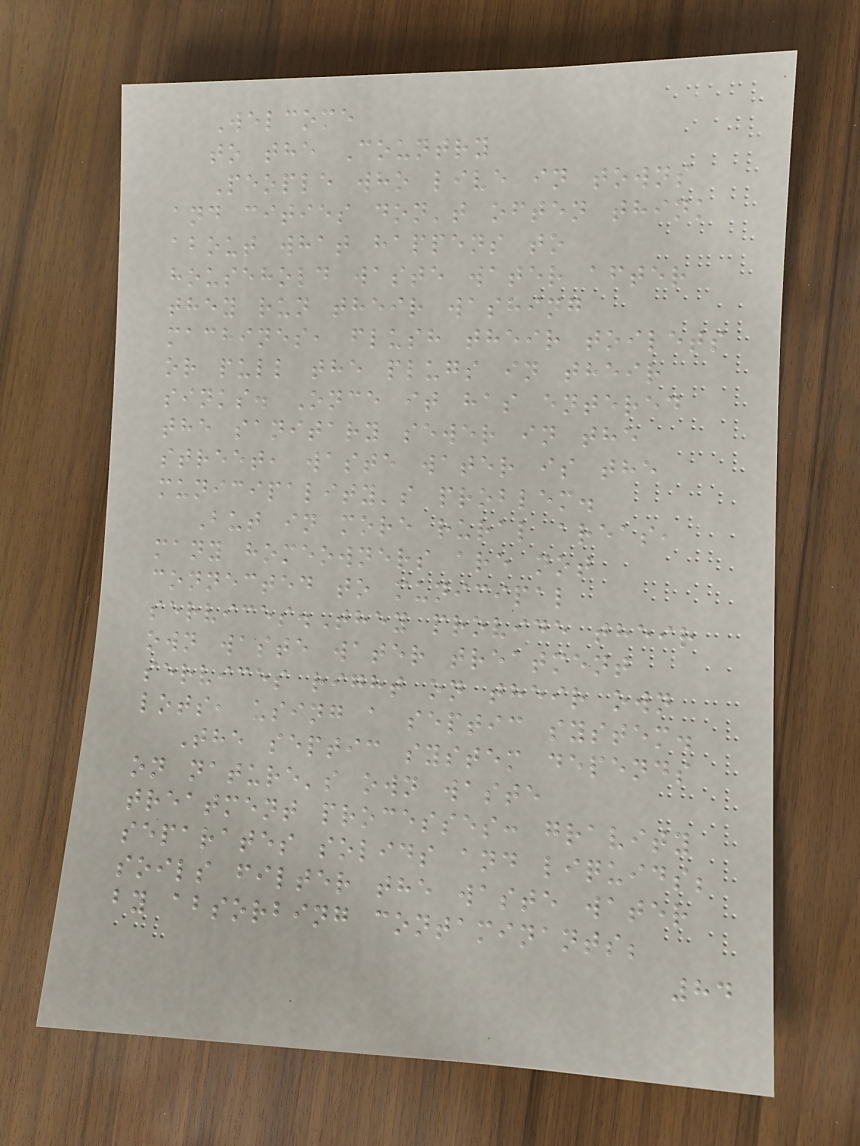Welcome
to the Country
People who live in towns
and cities don't often think
about what happens to
household waste water after
they run their washing
machines, flush their toilets
or pull the plugs in their
sinks. Once it has entered
the sanitary sewer in the
street, waste water is the
municipality's problem.
But in more rural areas,
many homeowners are not
connected to municipal
services.They provide their
own waste water treatment
services right on their own
lots, using a septic system.
The septic system depends
on nature's own waste
treatment processes: gravity
separates solids and liquids;
soils filter the waste water
by absorbing contaminants;
84
